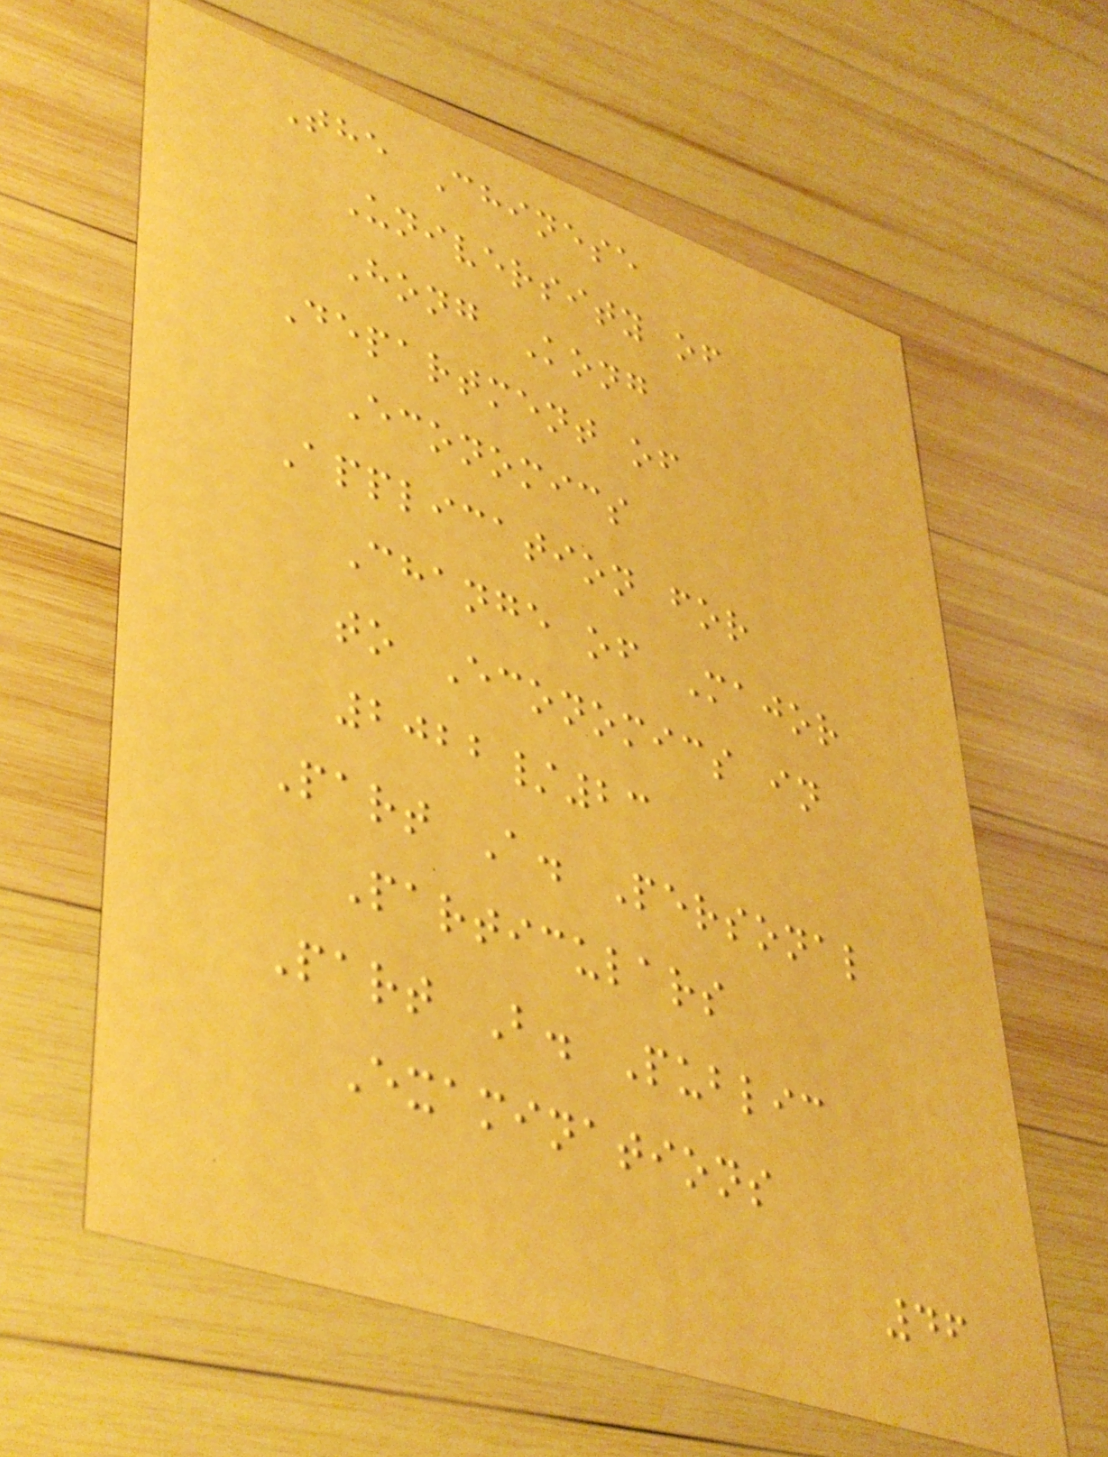The Chinese
University of
Hong Kong
Department of
Economics
Application for
Change of Major
to Economics in
2022/23
Part A. Personal
Particulars
Part B. Public
Examinations
46
